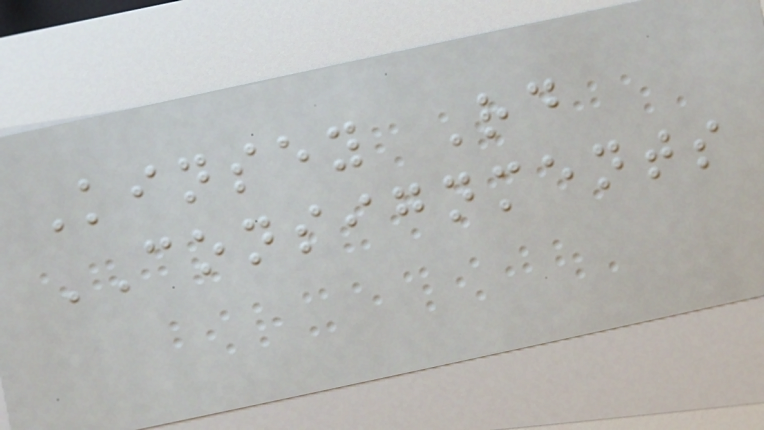Kinsey Rd
CONSIGNMENTS
